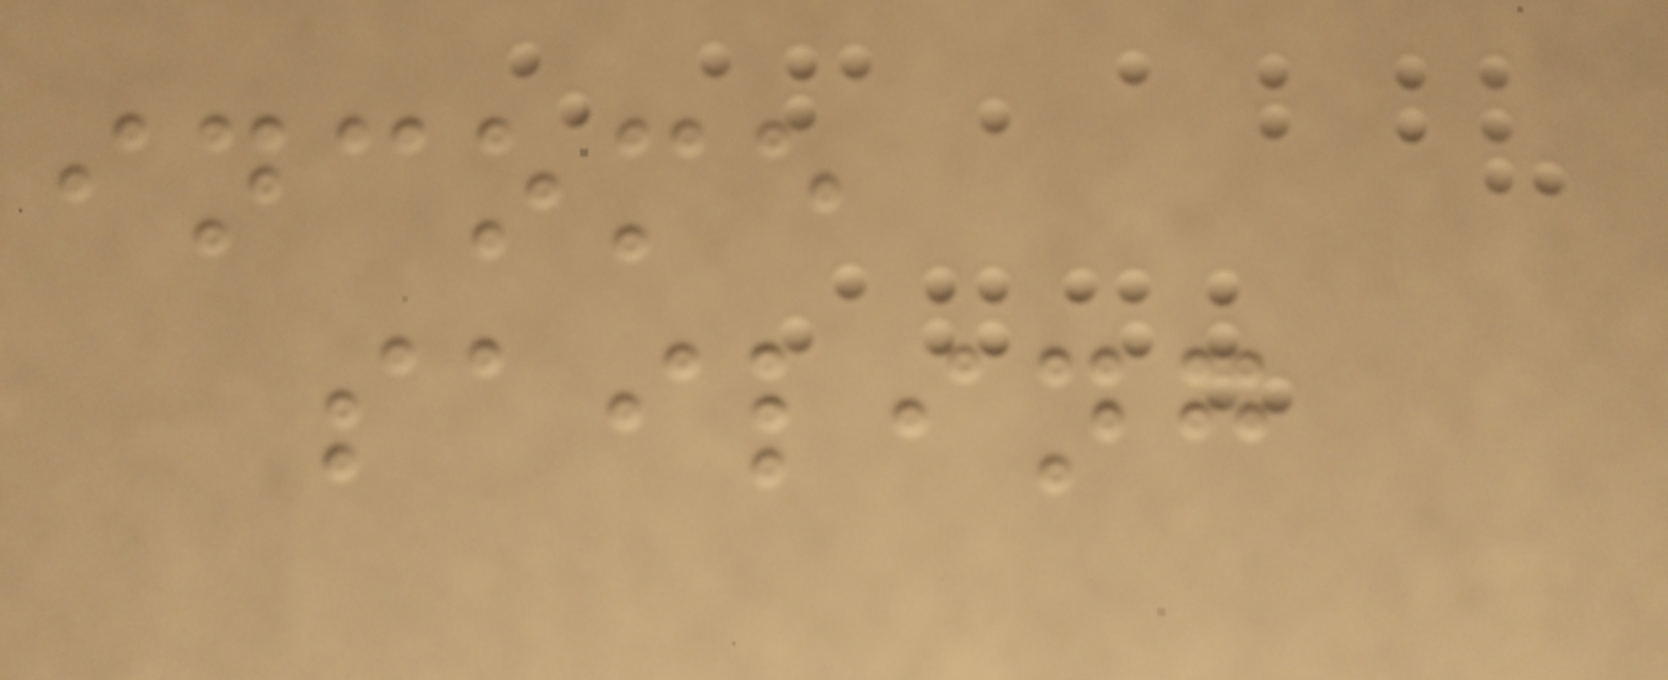income
sailing
